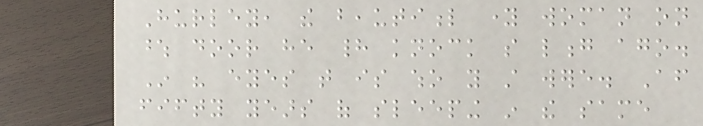Hurley, the beautiful young woman on
whose door he had knock so long ago.
In his eyes that is who you still were. After
fifty years of sleeping in the same
